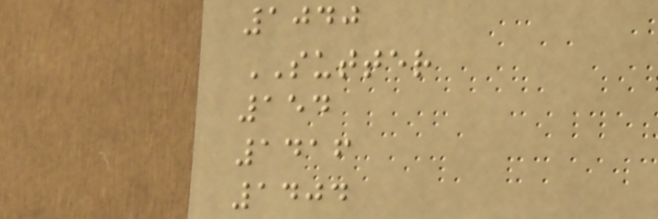1040
SUTTER
154
1416
1404
